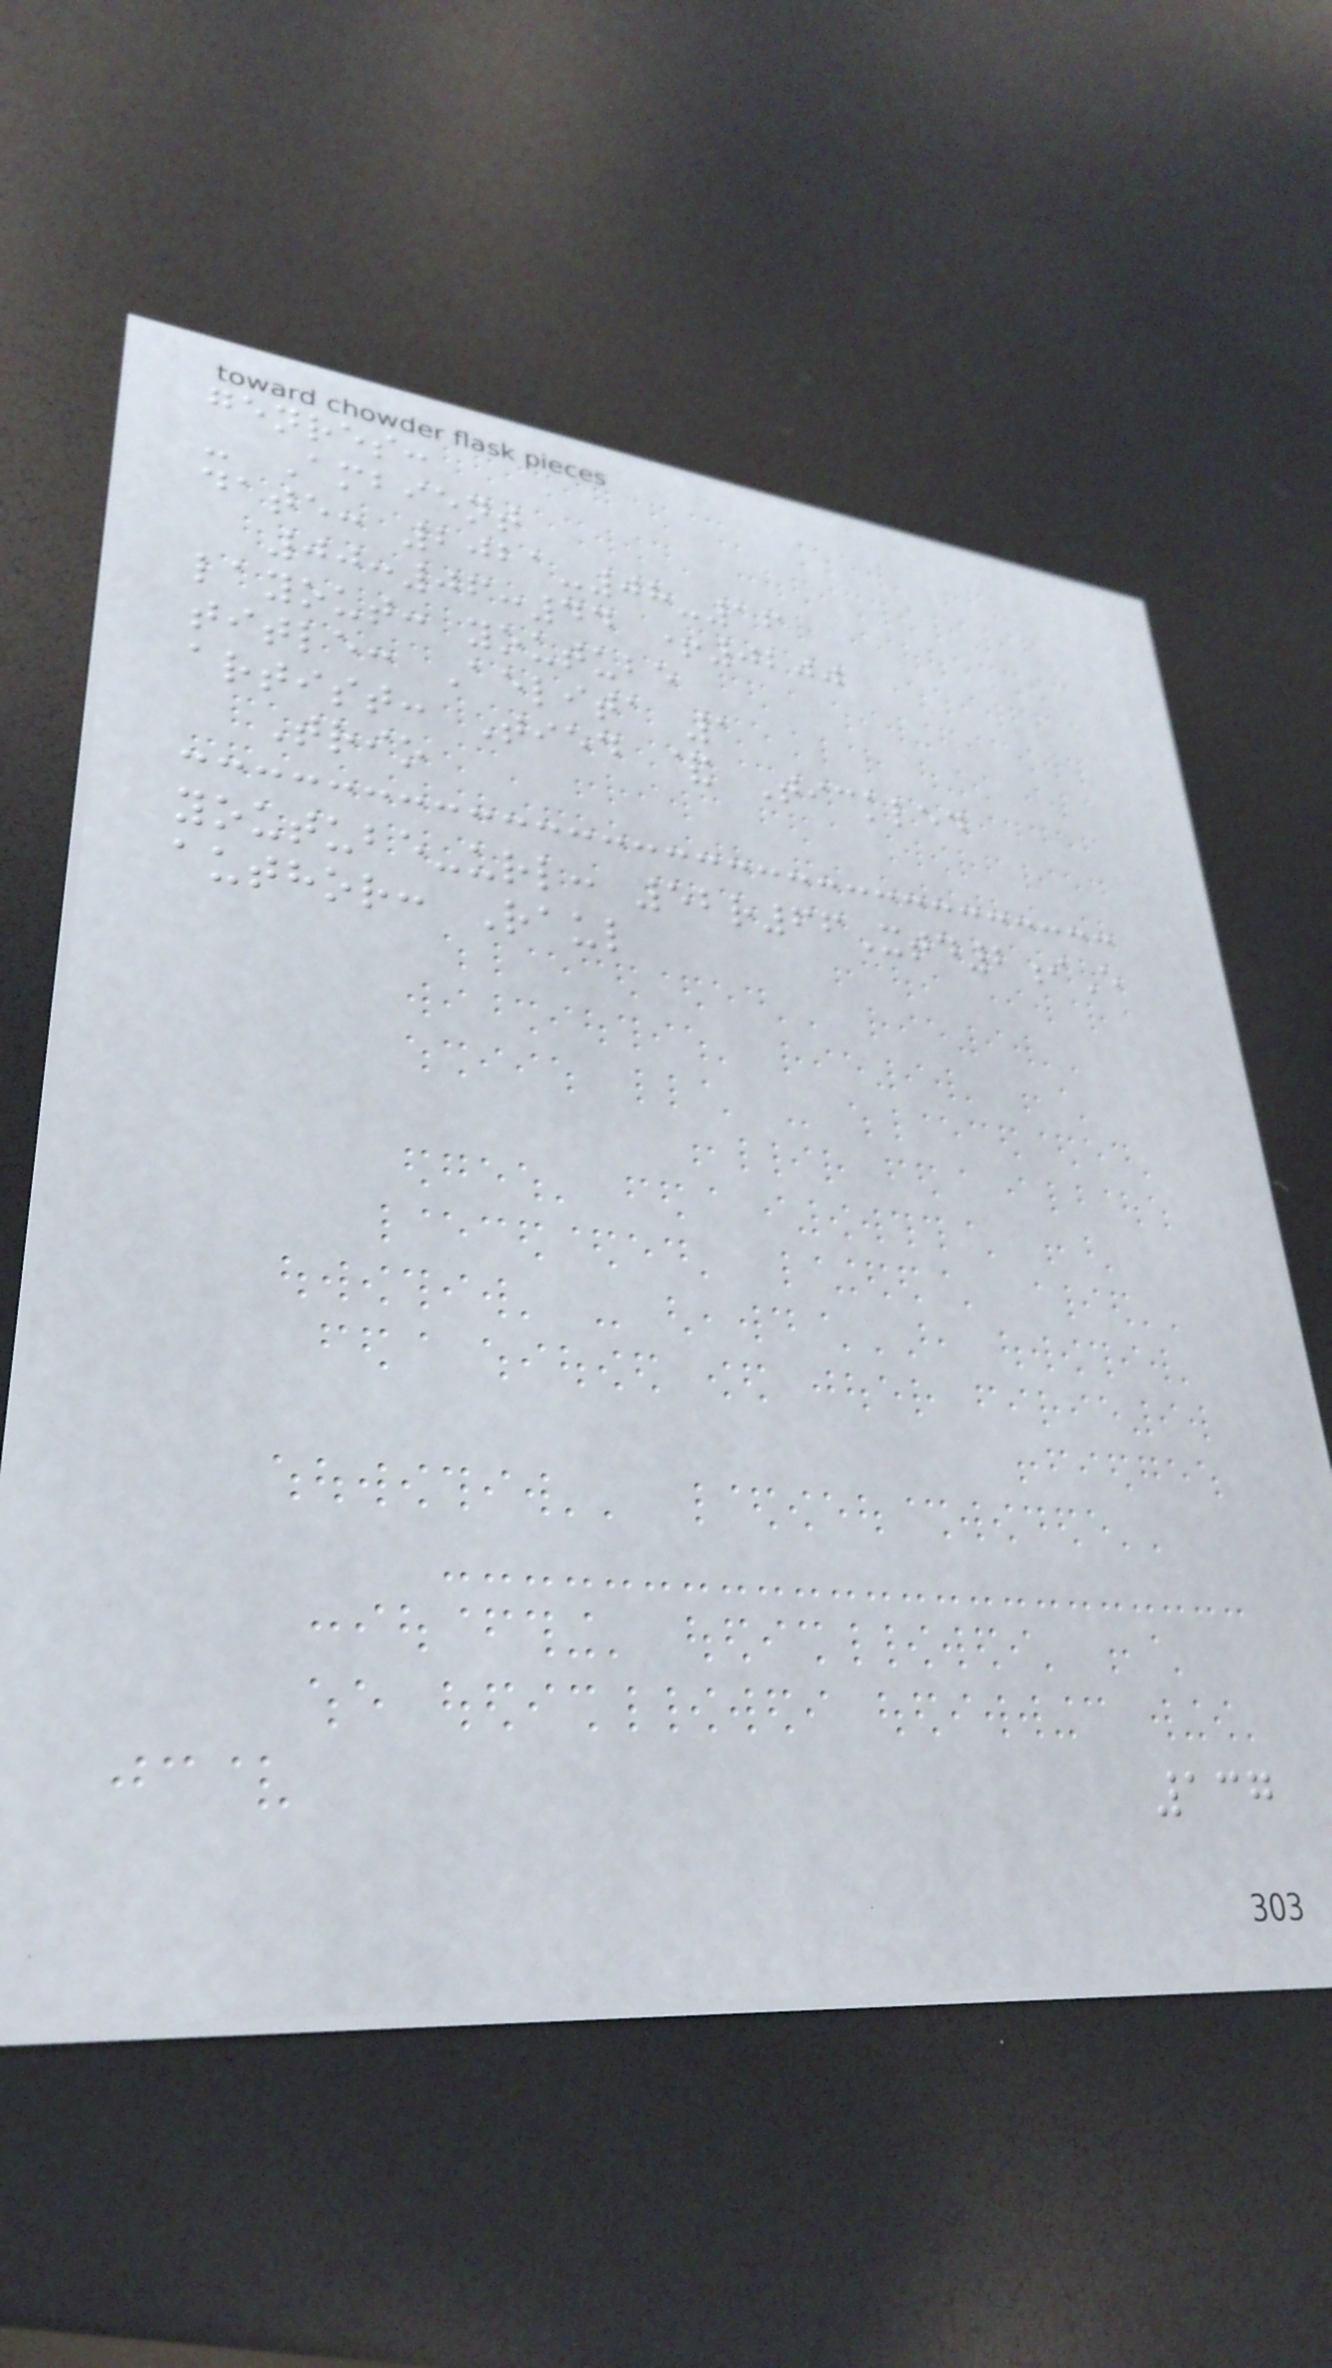genres:
- Ambient
date: 2021-08-16
00:06:44 +0200
layout: youtube
title: Aelita 1
artist: Tied & Tickled
Trio
youtube-url: 52r66Xtd2iE
author: Raul
137
